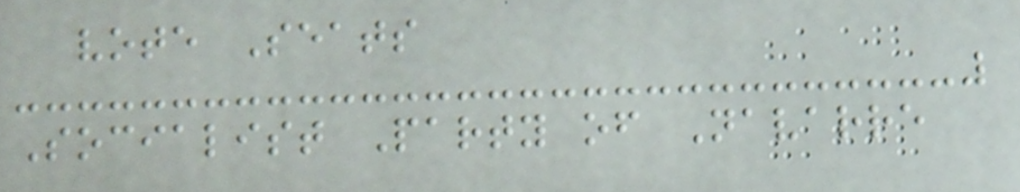vote Seats
Socialist Party of Navarre
